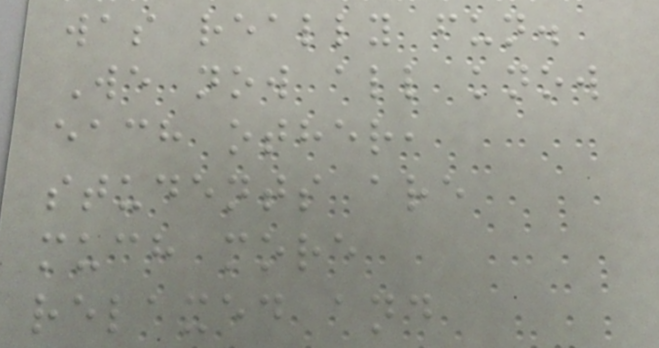was really fun.
We now all know
each other,
students are
much more
relaxed and
